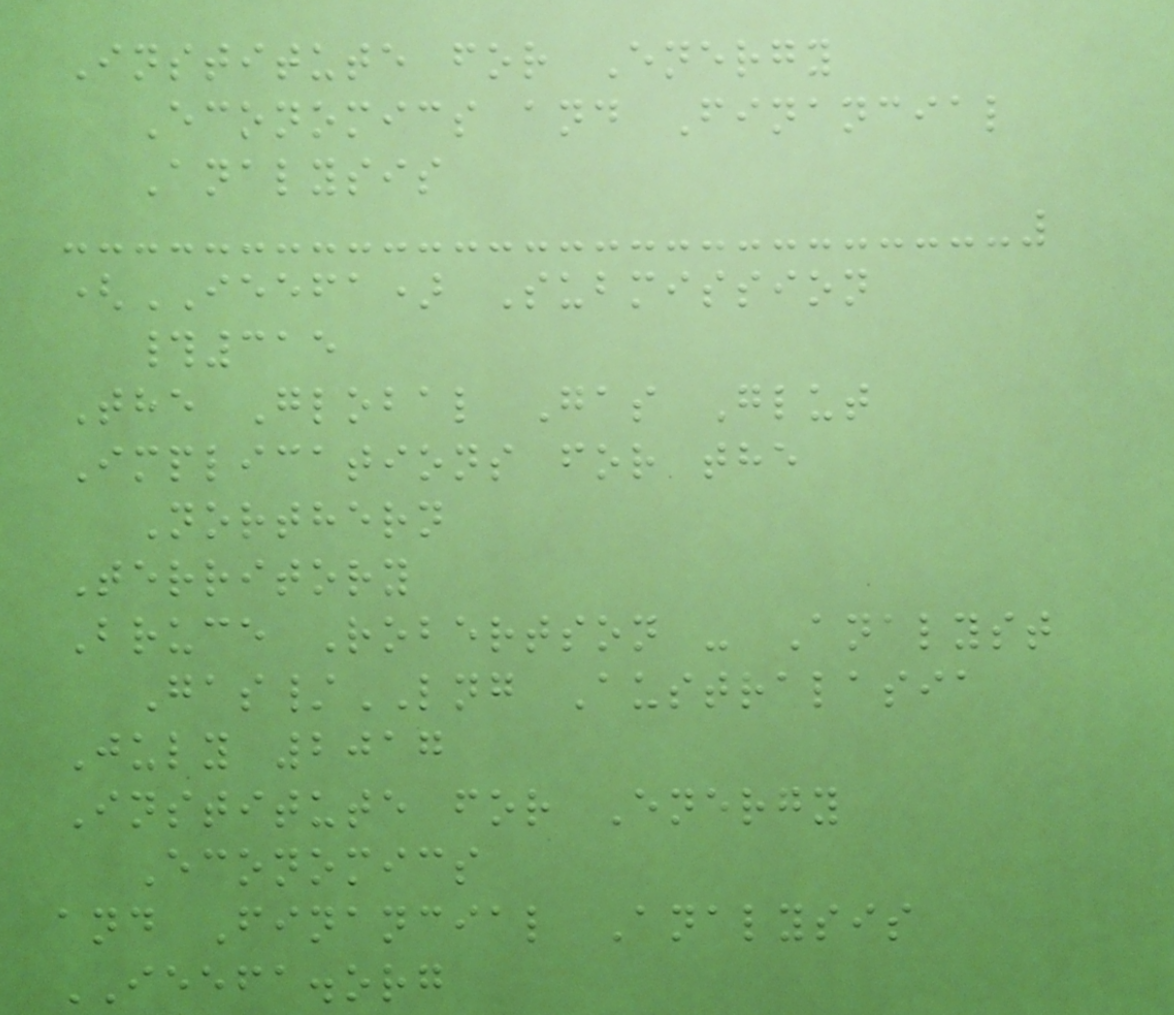Institute for Energy
Economics and Financial
Analysis
(IEEFA) Submission
#315
The Global Gas Glut
Implications for the
Northern
Territory
Bruce Robertson - Analyst
Gas/LNG Australasia
July 2017
Institute for Energy
Economics
and Financial Analysis
IEEFA.org
